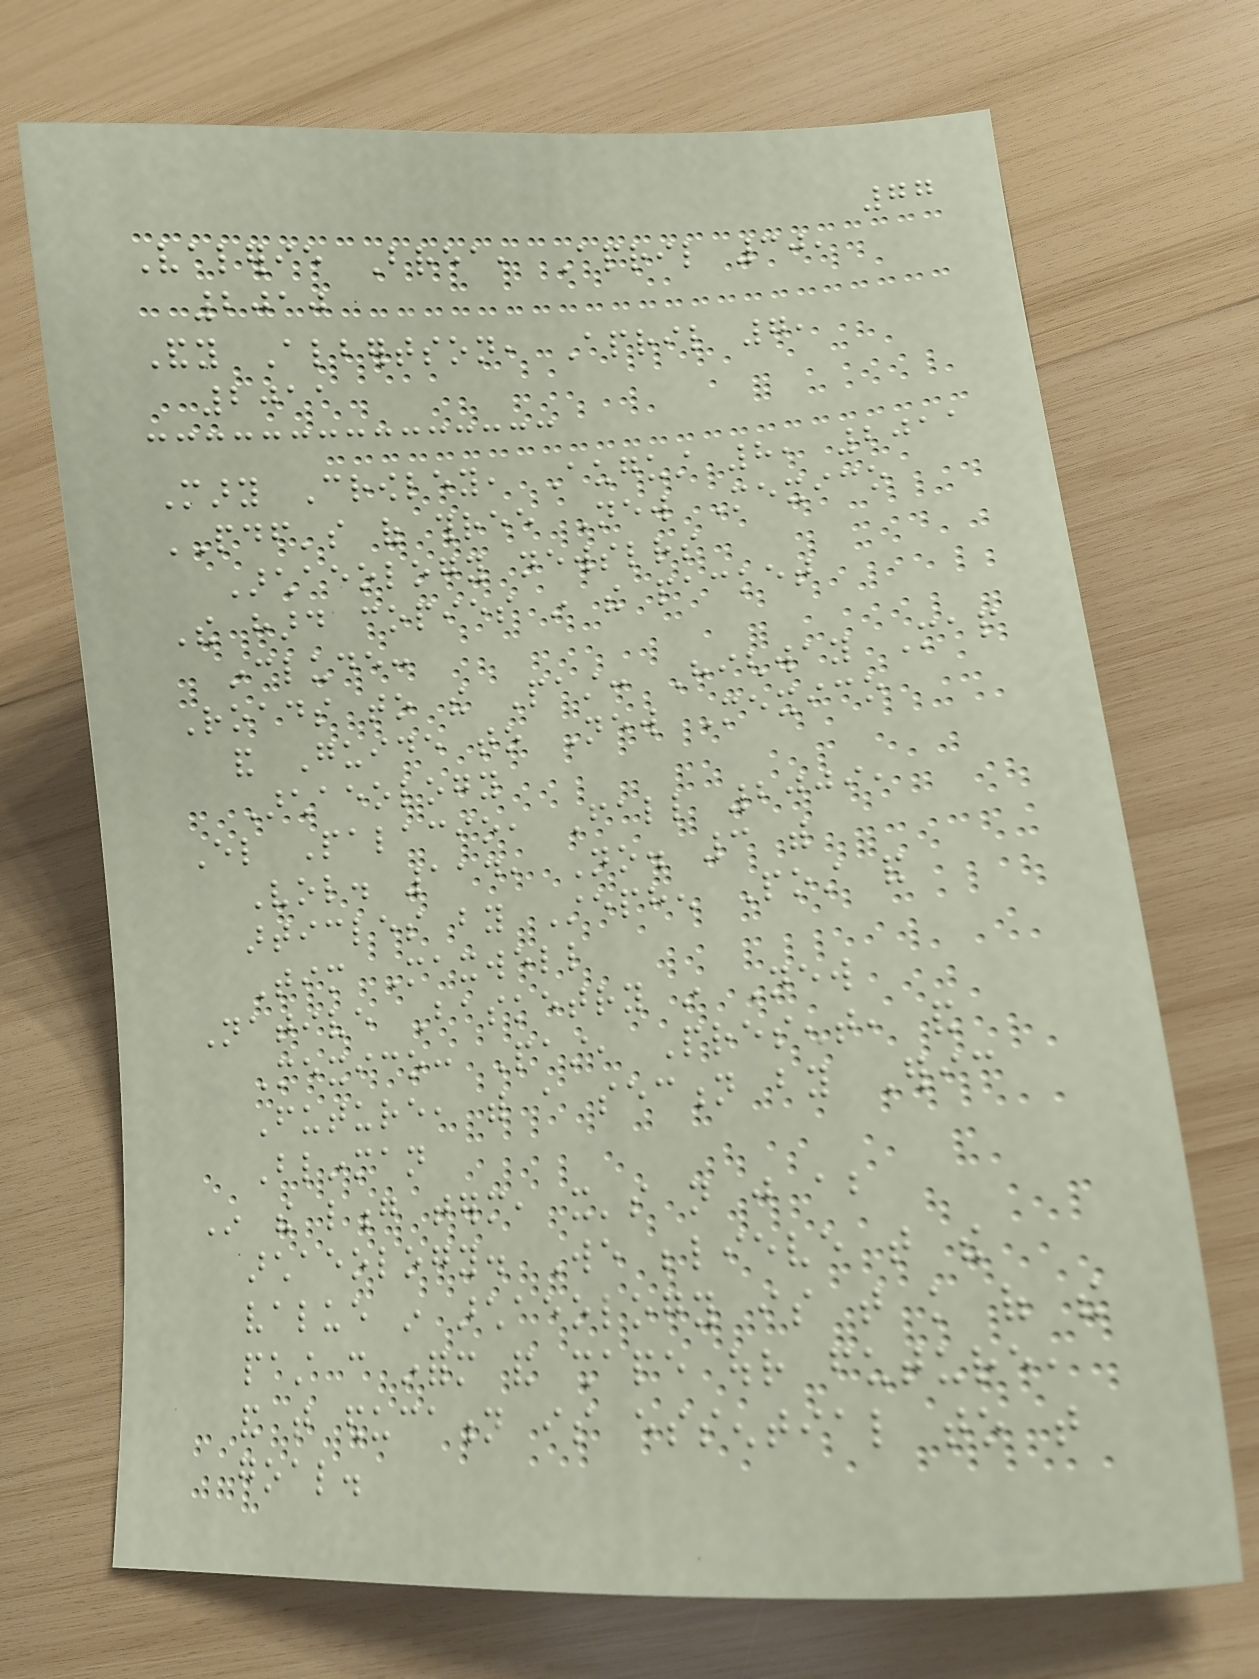77
Valerie Brea, April 30,
2010
Andy Albertson, April 7,
2011
Mary Crowley, August 8, 2011
PDF's of three New Mexico
Archaeology newsletters
The hard copies in the packet
include:
Roads to the Past: Highway Map
and Guide to New Mexico
Archaeology
El Palacio, Fall 2009,
Vol. 114, No. 3 with
articles by Stephen Post and
Tim Maxwell
Native Basketry in New
Mexico: Past, Present, and
Future, with a section by Eric
Blinman
In the long term, it's not just about
archaeology. We believe that the
value in archaeology is that knowledge of the
past can inform and shape our future,
and that education is essential to that
goal.
